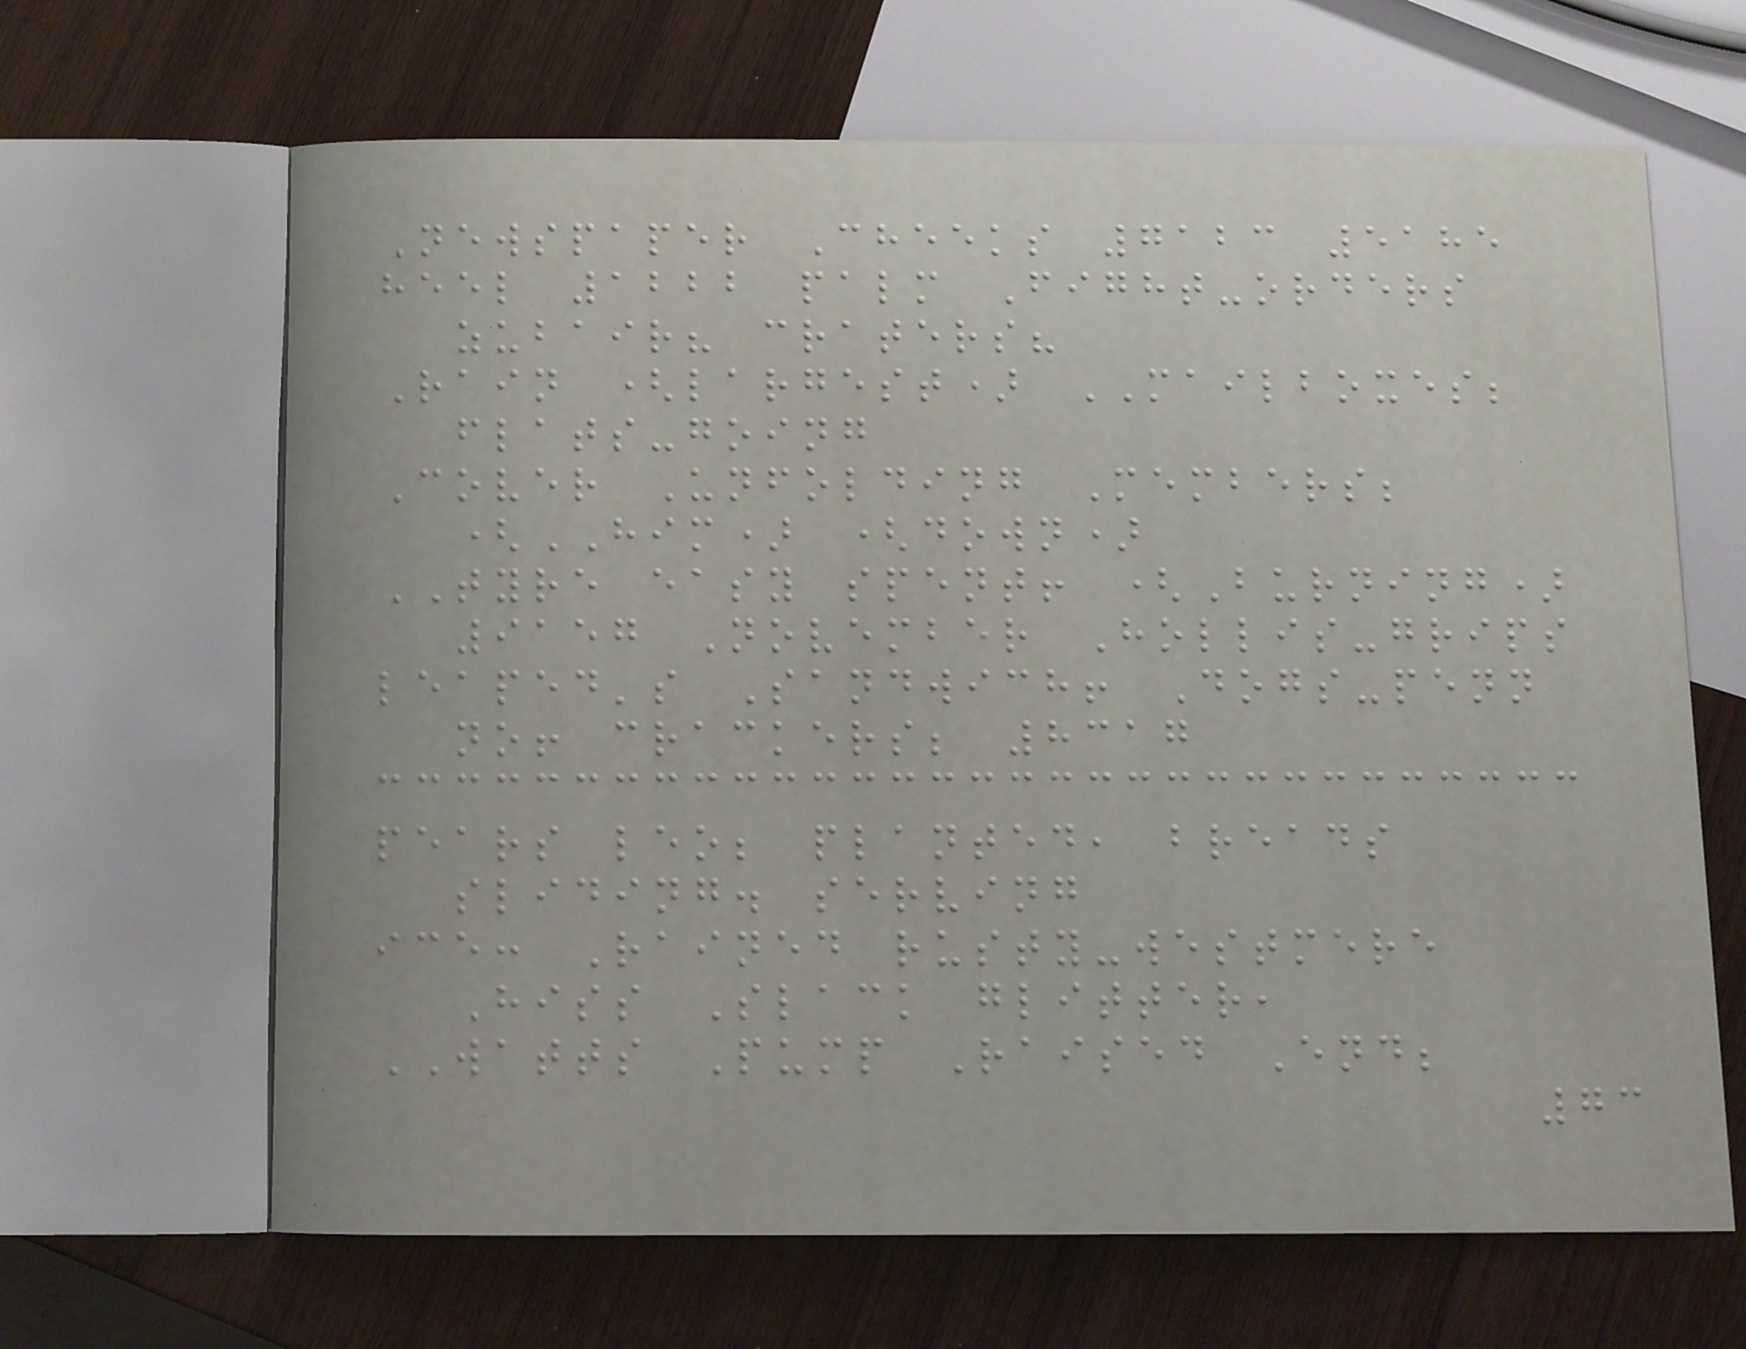Newspaper Cheeks 7123 5185
heel 1222 palm Fight-orders
zubair? craters?
Rain (largest) MAILBOXES;
flats-going
Cover Unfolding Members;
(HIM) (down)
TYRE easy spent! (Burning)
9157 November Hollis-grips
leaped's Sandwich! Dogs-penn
no! crackers; 8317
pears leo; planted, breads
sliding. serving
ice: Rained rusty-westmere
Hiss Slack glitter,
WATTS Pump Raised End;
73
